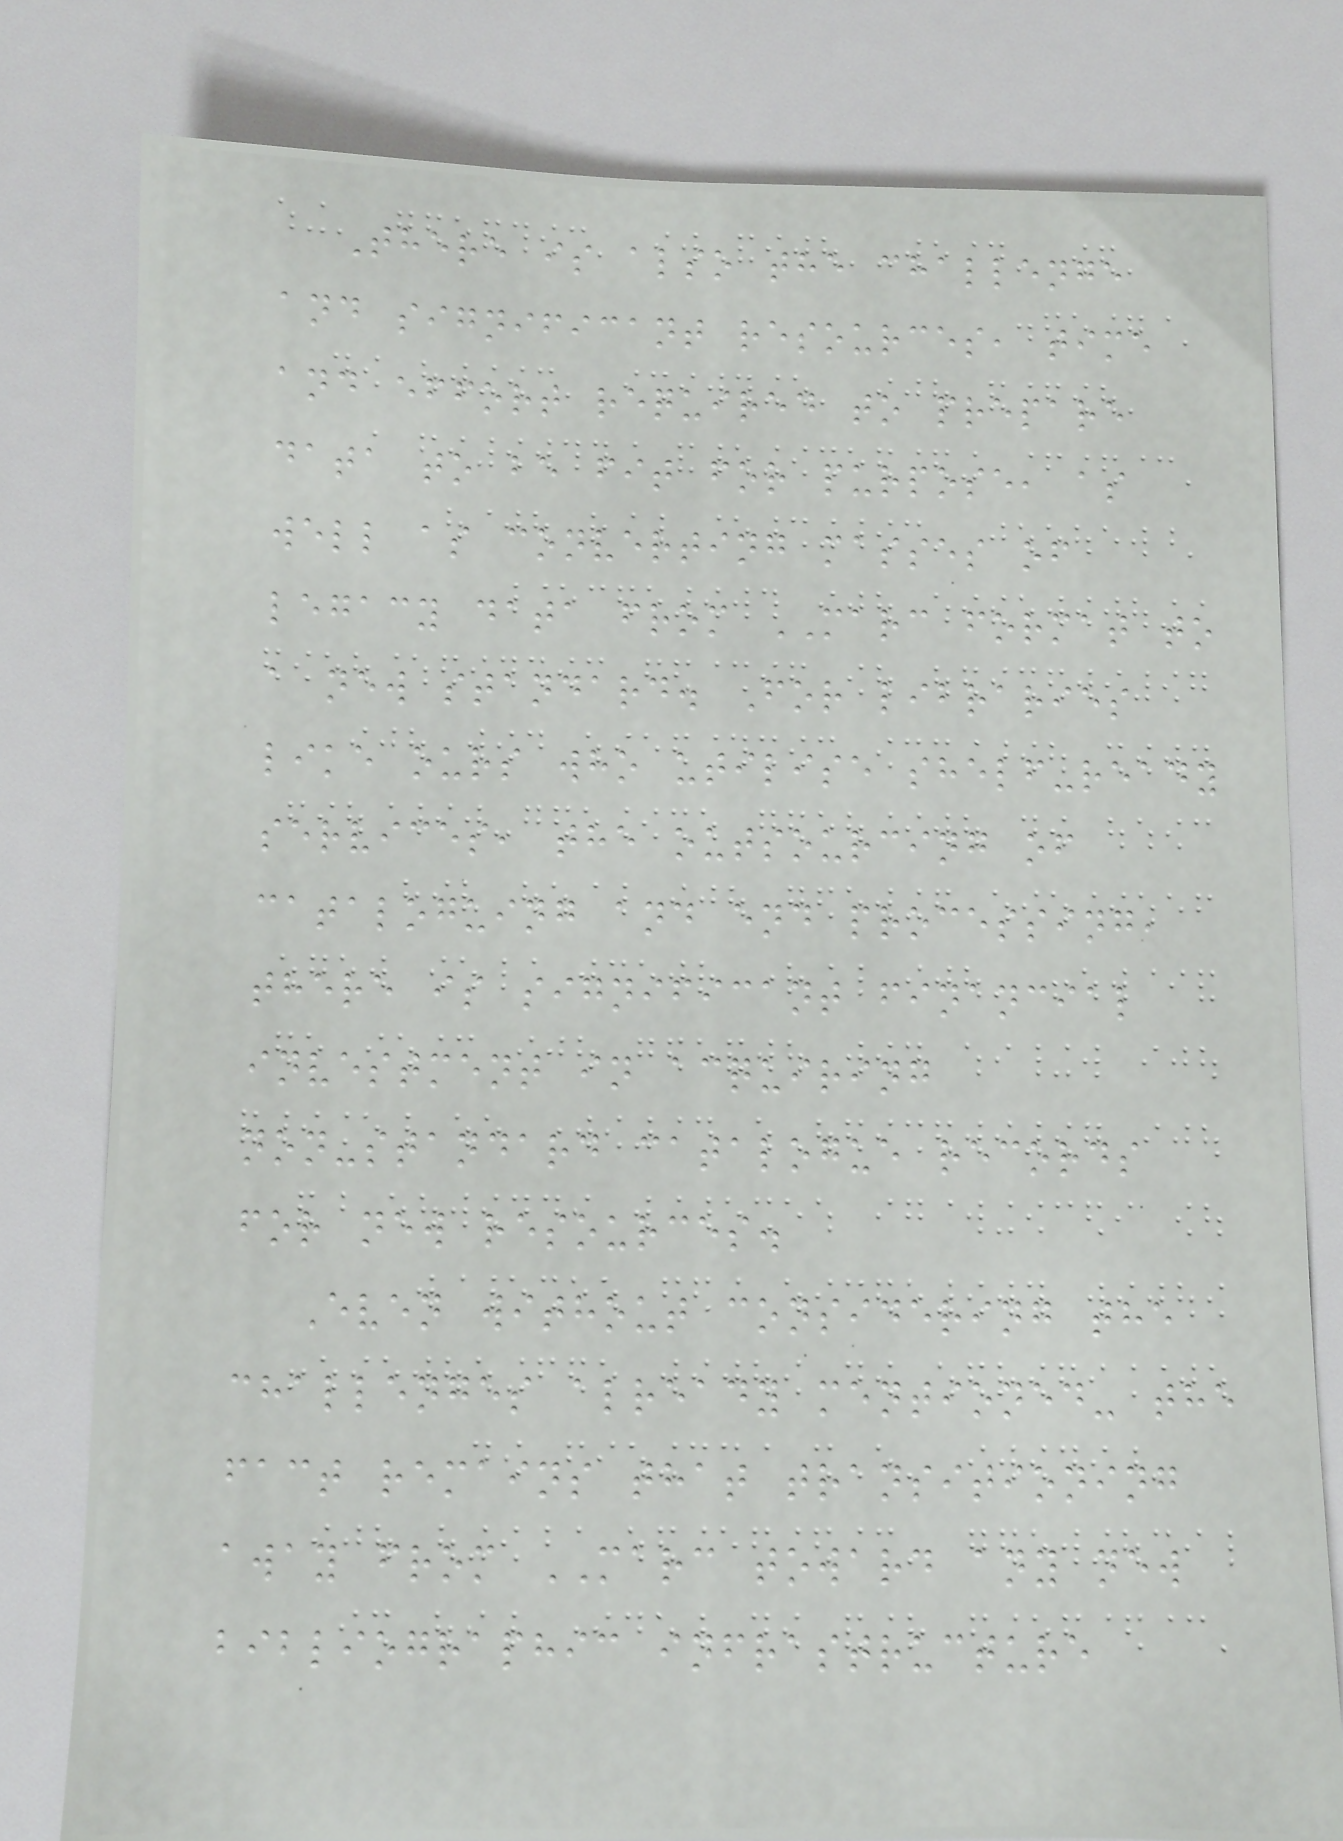There is also the challenge
and significant resources, time
and effort required to prepare
data to be fit for purpose, as
well as converting masses of
legacy data from MARC format to
a new standard. For libraries
like ours who utilise shelf-ready
services, the outsourcing of
cataloguing and end processing,
there is significant financial
investment in acquiring
non-standard catalogue records
for new resources.
Even without considering the
challenges already mentioned- the
fact remains that transitioning
away from MARC toward any new
bibliographic infrastructure
